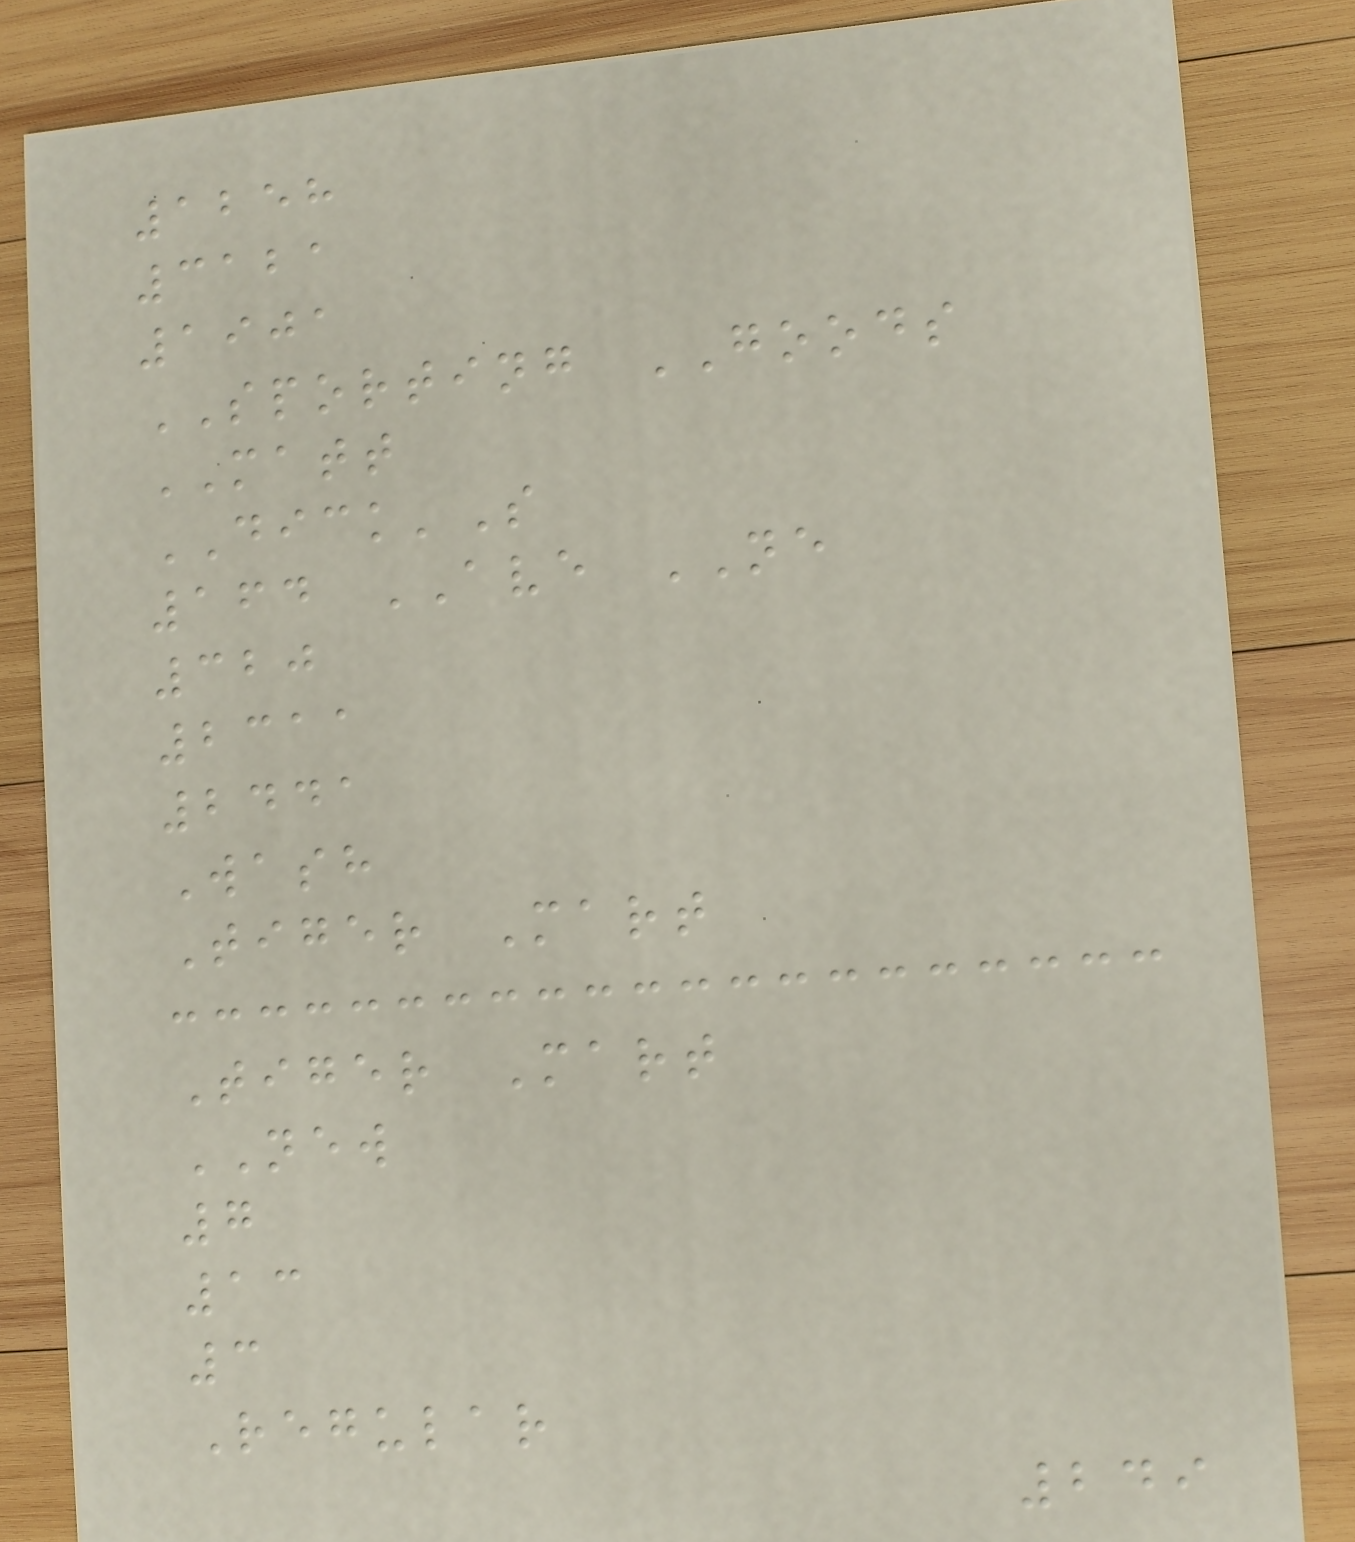1258
3121
1901
SPORTING GOODS
MATT
DICK'S
164 AVE NE
320
2311
2441
Wash
Tiger Mart
Tiger Mart
NEW
7
13
3
Regular
249
